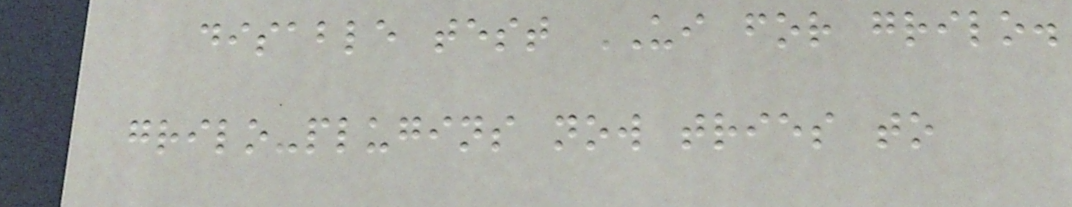disable test UI for grilo.
grilo-plugins now tries to
